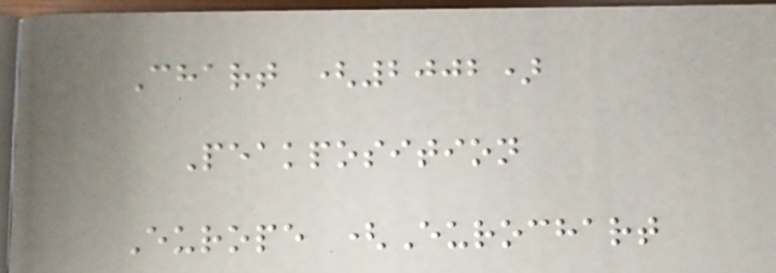Chart (2002)
Peakposition
Europe (Eurochart
